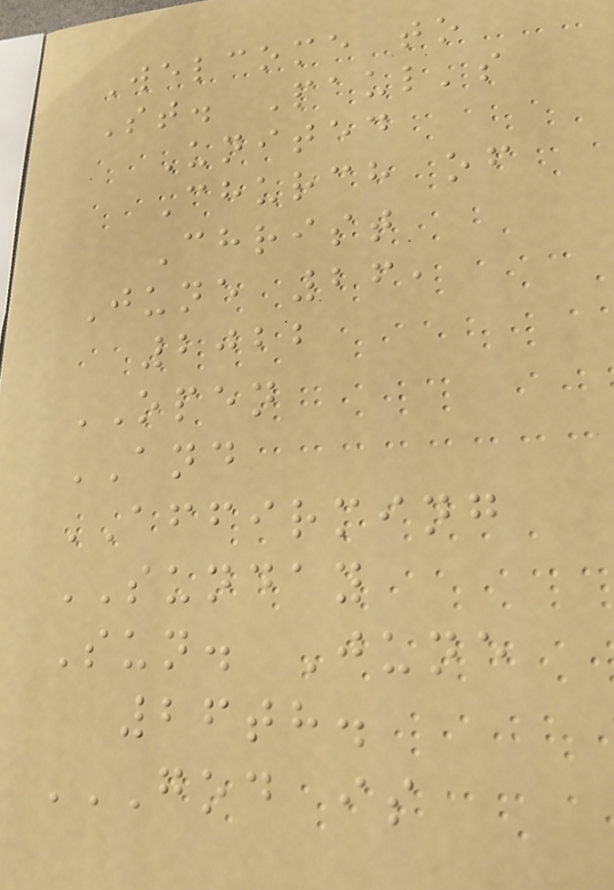Welcome to
St. Paul's
United
Church of
Christ
June 26,
2022
OPEN
AND
AFFIRMING
SUNDAY
Sun. June
26th.
GOD IS
